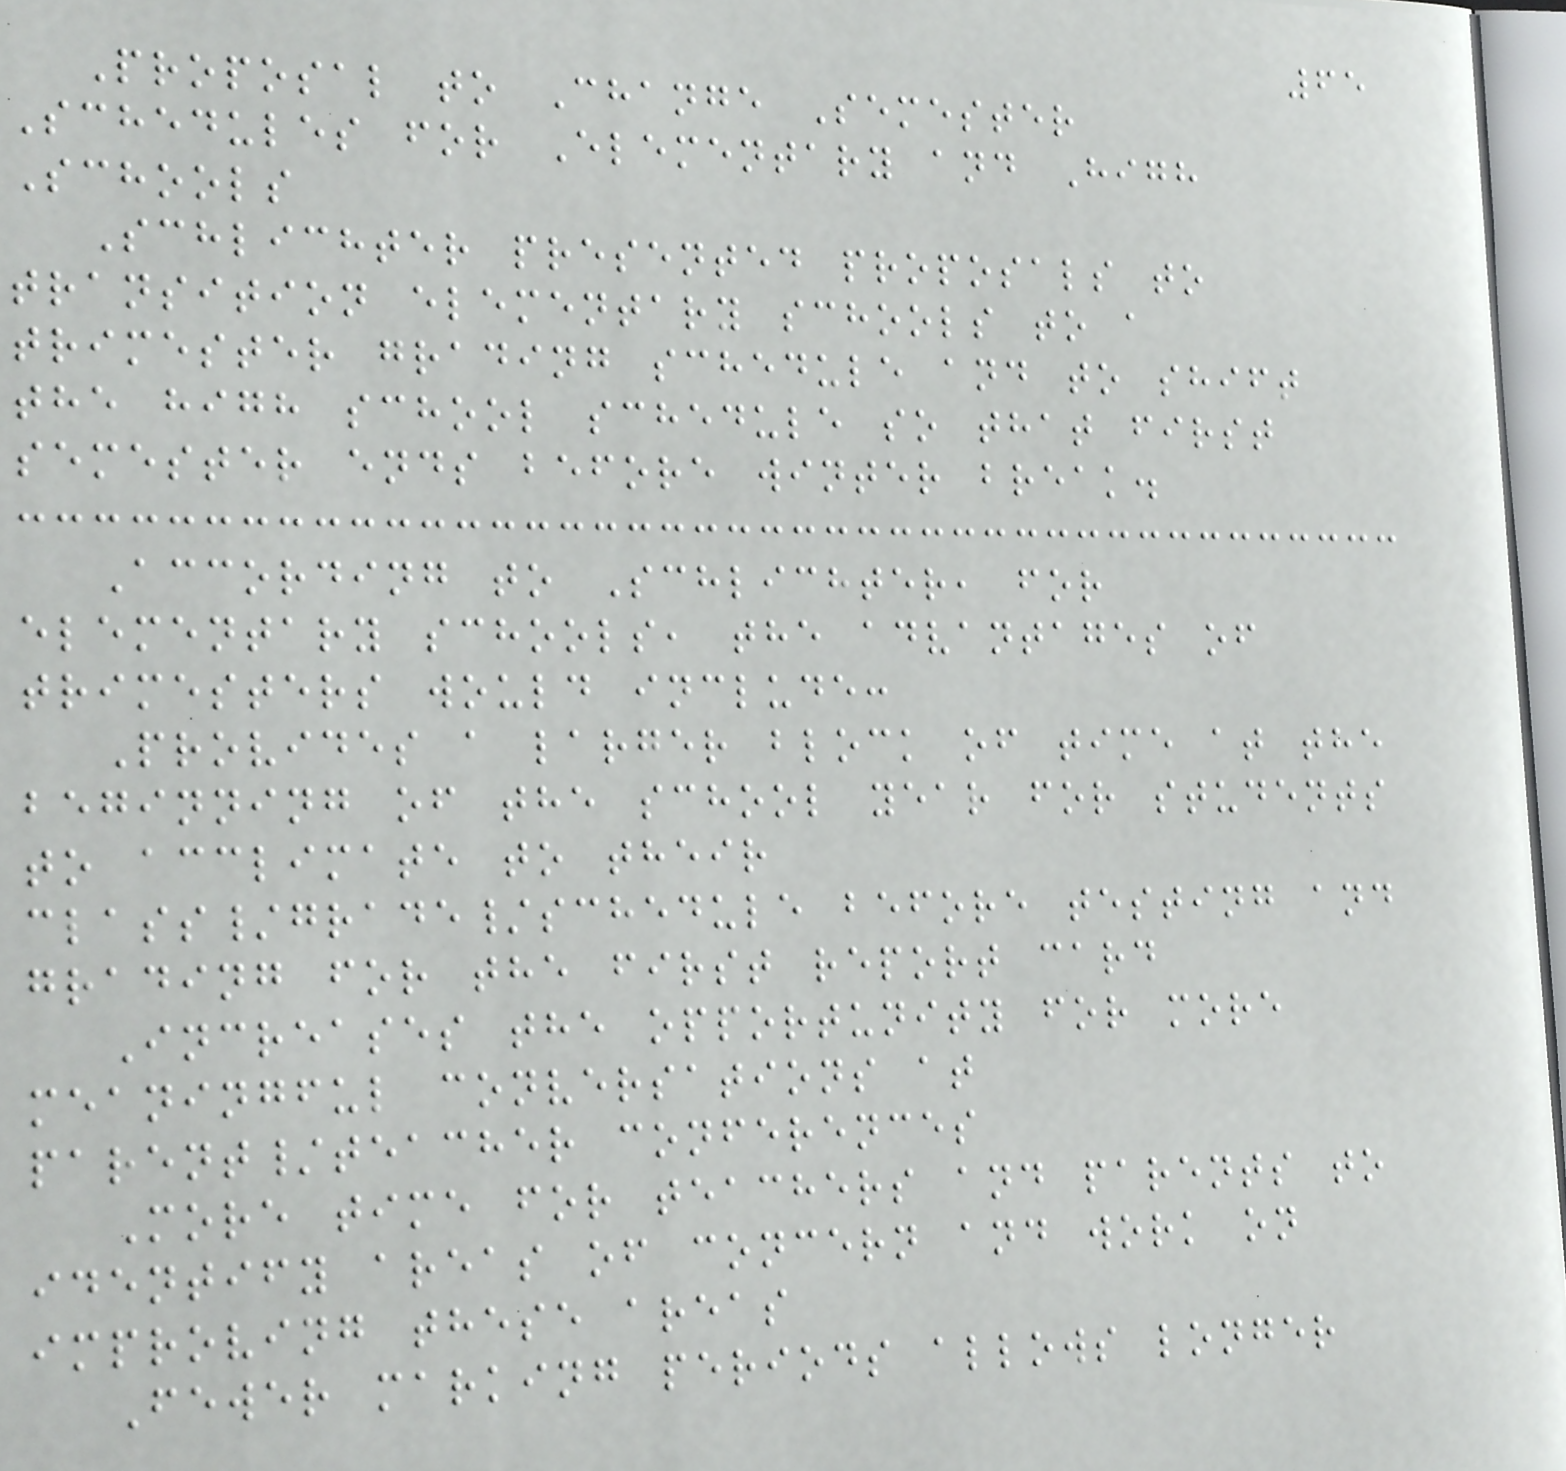65
Proposal to Change Semester
Schedules for Elementary and High
Schools
Schlichter presented proposals to
transition elementary schools to a
trimester grading schedule and to shift
the high school schedule so that first
semester ends before winter break.
According to Schlichter, for
elementary schools, the advantages of
trimesters would include:
Provides a larger block of time at the
beginning of the school year for students
to acclimate to their
class/grade/schedule before testing and
grading for the first report card
Increases the opportunity for more
meaningful conversations at
parent/teacher conferences
More time for teachers and parents to
identify areas of concern and work on
improving these areas
Fewer marking periods allows longer
